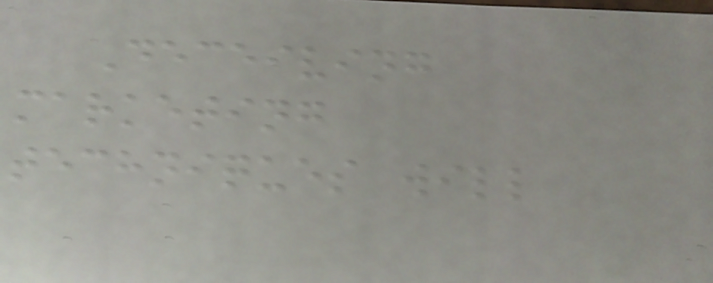Deceiving
marketing
techniques will
